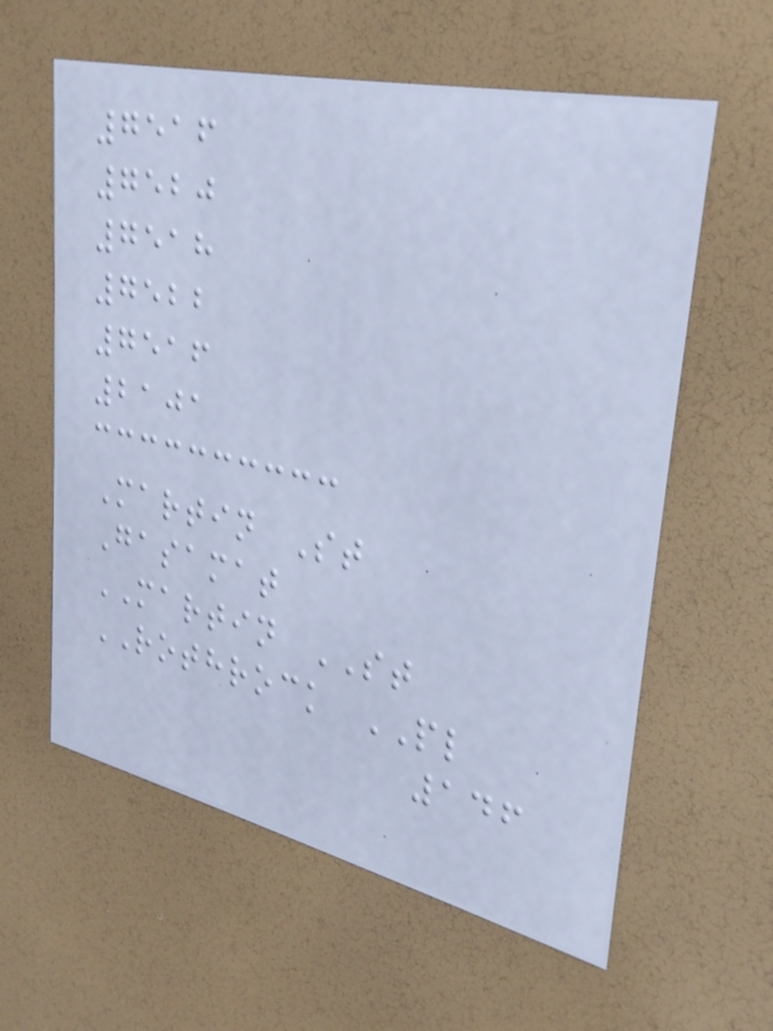7516
7520
7518
7522
7516
2101
Martin St
Gasamat
MARTIN ST
ROTHROCK PL
146
